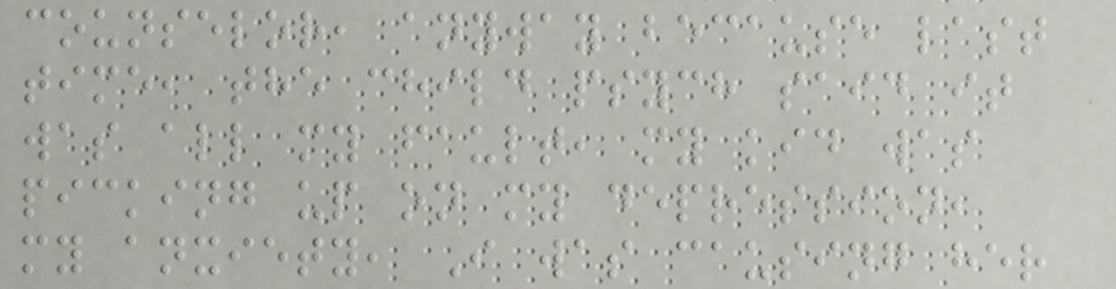counselor, anyway because last
time, the child psych said it
was all my fault, my kid was
picking up on my depression,
my anxiety, I was causing her
